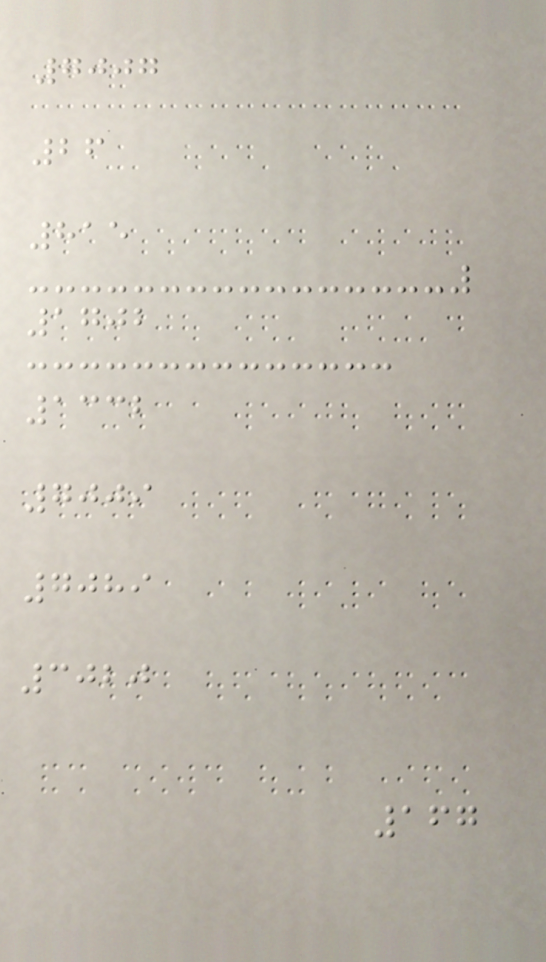7007
26
815
1702
1332
7009
7089
3020
167
